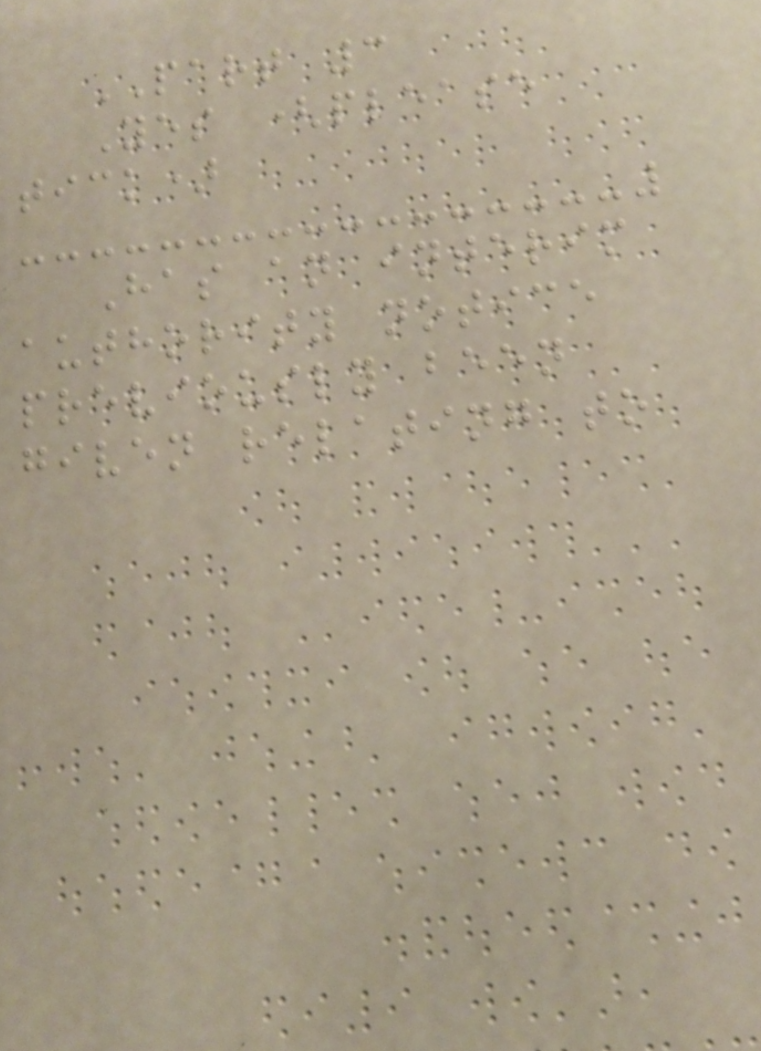PART 3
Yes (please
tick)
Has an interim
authority notice
previously been
given relating to
